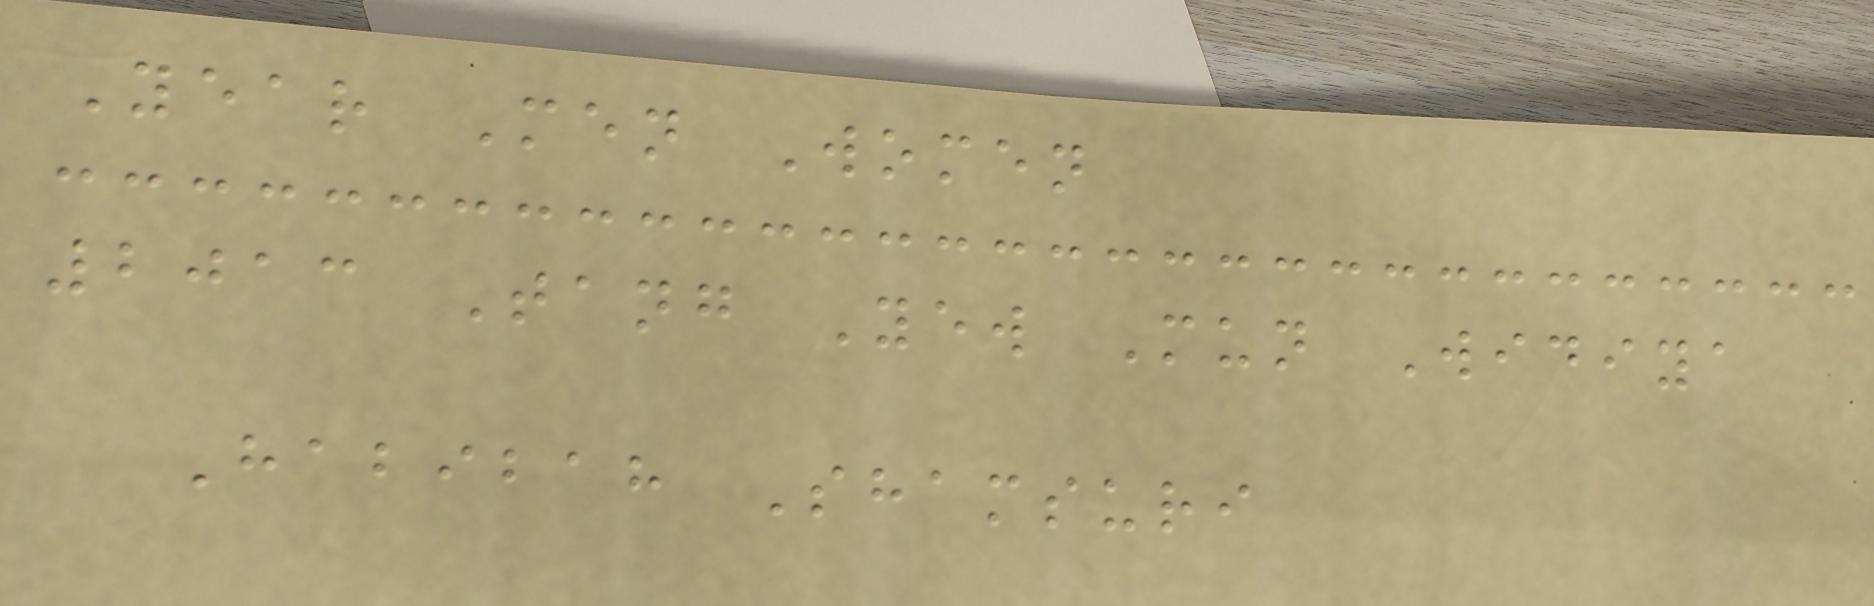Year Men Women
2013 Tang Yew Mun Widiya
Habibah Shamsuri
